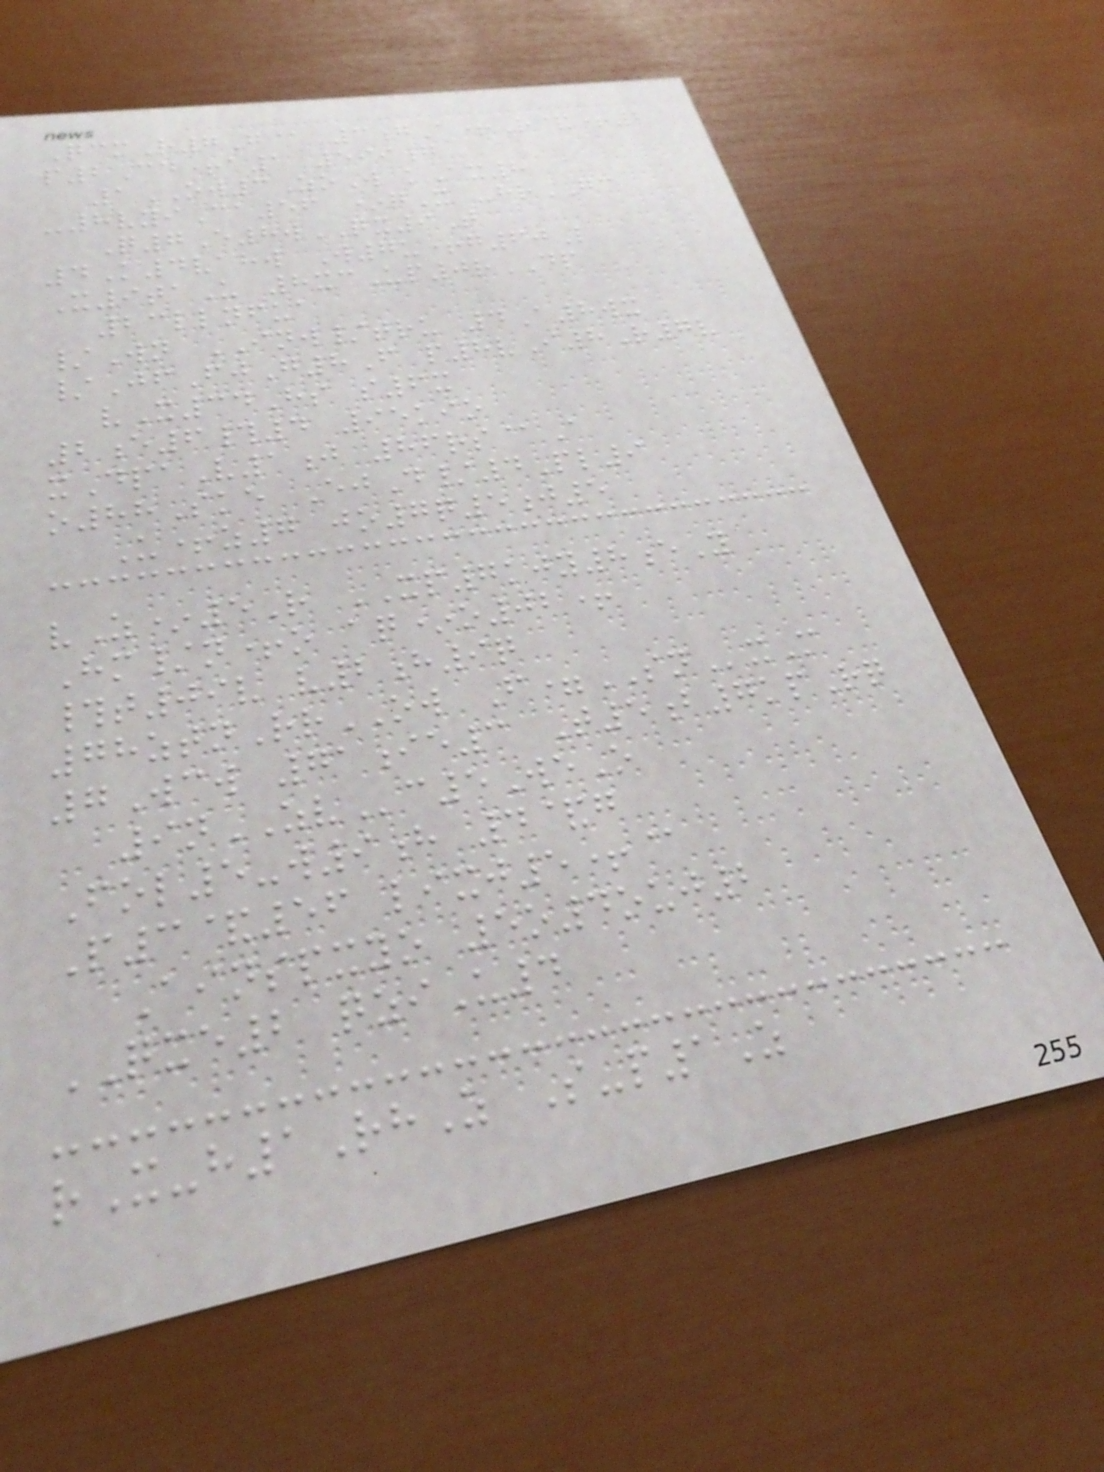QcmR7G@ 3gA+R&+2
p2Cd+a1 599g
1OW3ZoW kAx8
-8vyiCa56 *qX -hrGC
Q7E8wQX9T
4K4vahw W7u+g60L
X9taU 8xcUp0rDP
23llnfua
/Wn INW/tru 4A8wx
/JfFjG8F p8vI8R7v
vX34Hs s6x
2e6#4 95kio
xDpaV1j 86rs@A
o88Ske EjD/4Pl9
U+z7 jo7q5j5
vZ*5R XP7kjy8eY
Hm/n+o aq*o02+
#t09v v2h9q
78ztnRrOW F=SNxM
7Wcw 71ie3 T5b7kpRq
9nZVc5WeO
Fol5-w9h 4&g
P3&56 lixj5+@
Ainspxyo 5o4ouj2
QXE2 qziU4
rX-h1RhZ S-p1Z
